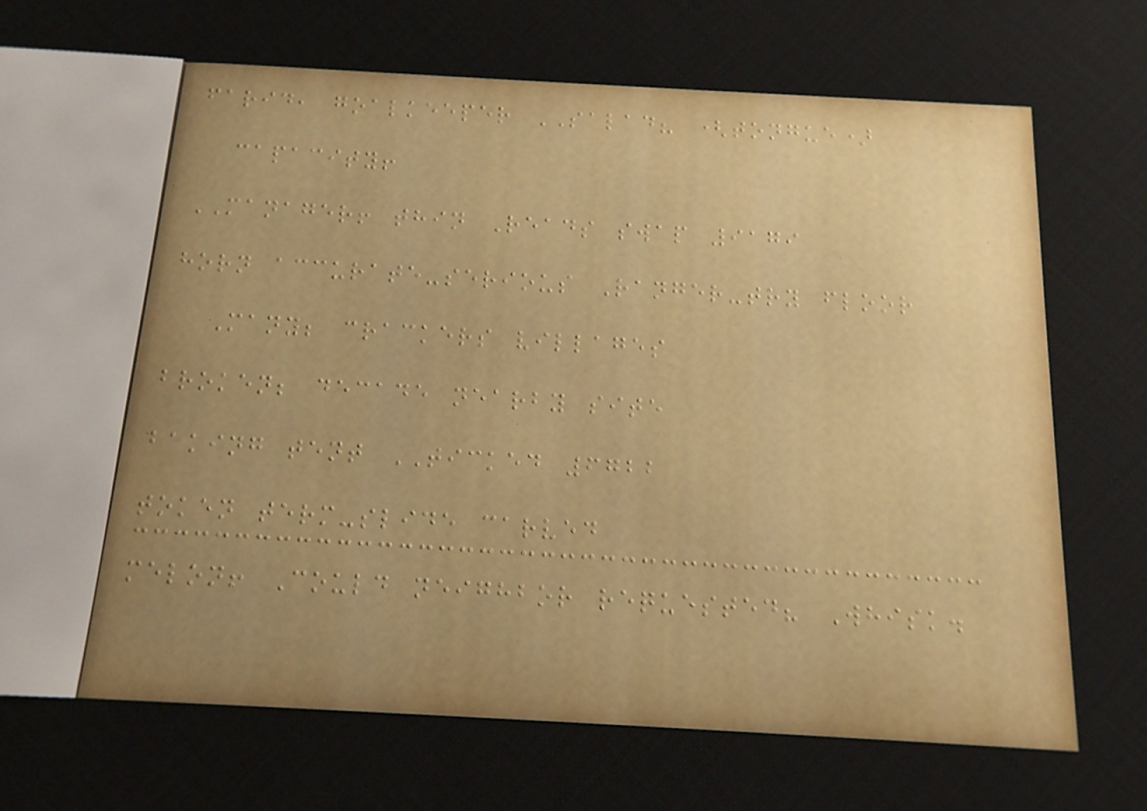farid, goalkeeper SALAD? (tongue)
capacity!
MANAGER! thin Reads swap 9179
horn accurate-serious Ranger-try floor
Many; crackers villages
broken; decade nearby site
baking tent TICKED 6722
token term-slide carved
melon! Could neighbor requested? Whisk.
